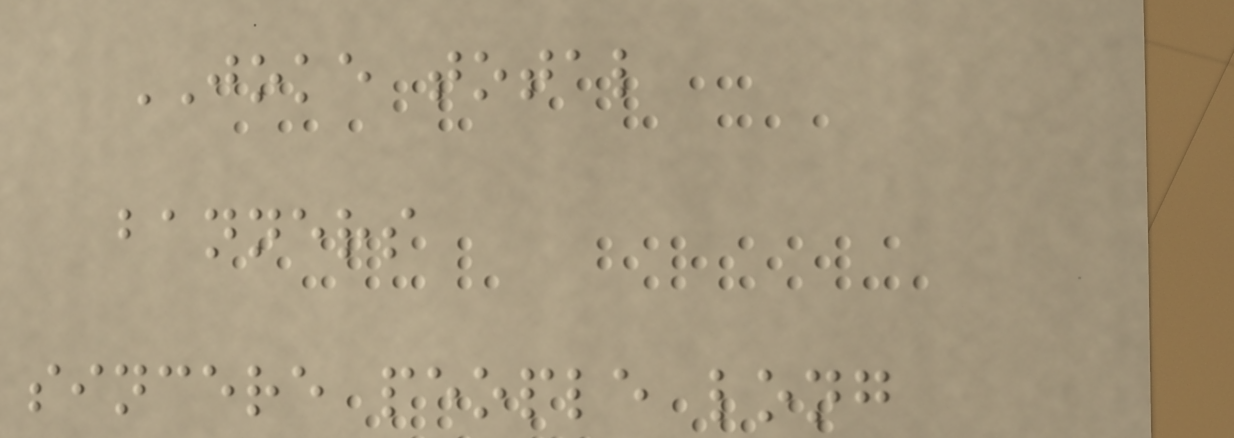JOKE total
banners
sincere people long
